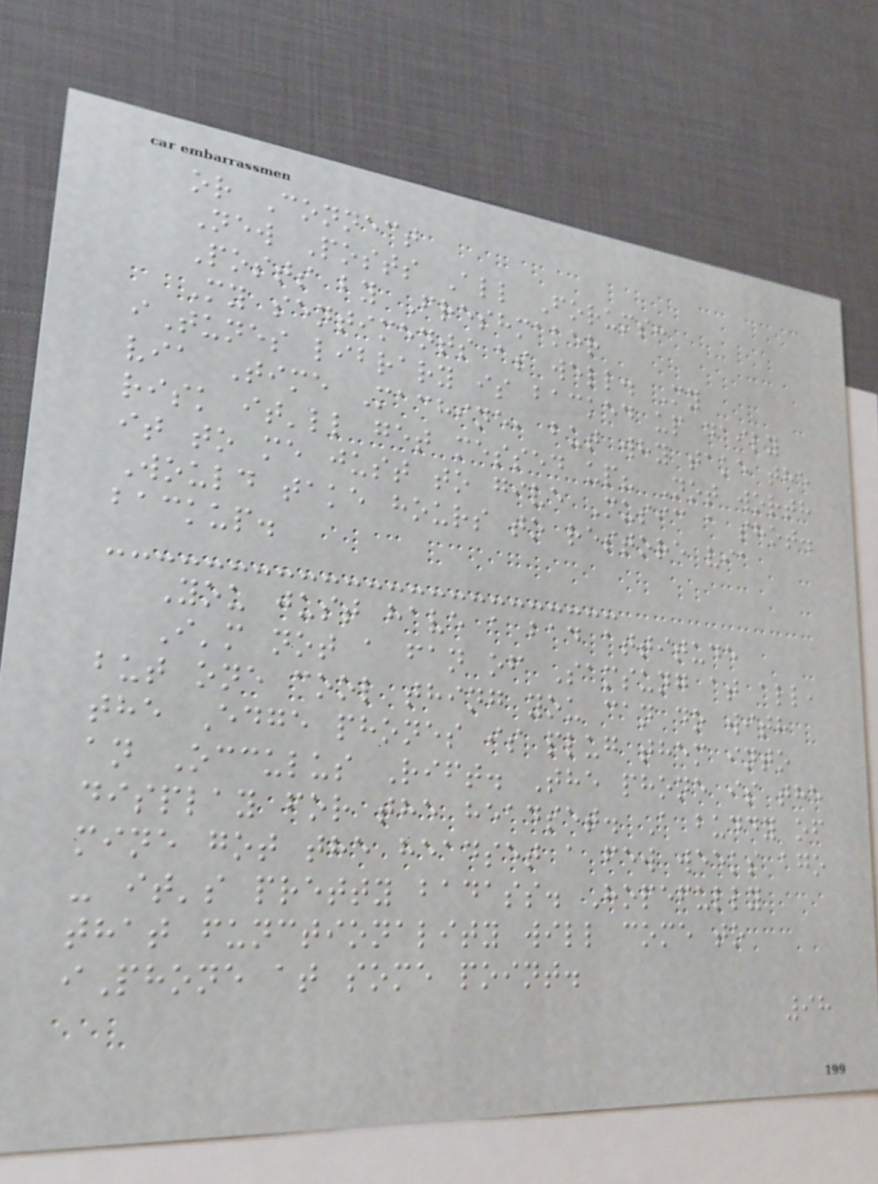or Connect
New Posts All Forums:
Posts by Freshmaker
My sentiments as well. My
iTunes library is backed up daily
via Time Machine, but why take the
risk it'll get messed up? Not worth
it to me just to give Music a shot.
Would take hours to restore via
backup.
You just have a bad attitude
I'm not a fan of Samsung at all,
but one cool thing you can do with
the Edge phones is plug them into
an Occulus Rift. The phone is the
display for the headset. A buddy of
mine got the headset a few weeks ago
- it's pretty badass. Hopefully
that functionality will come to
iPhone at some point.
98
